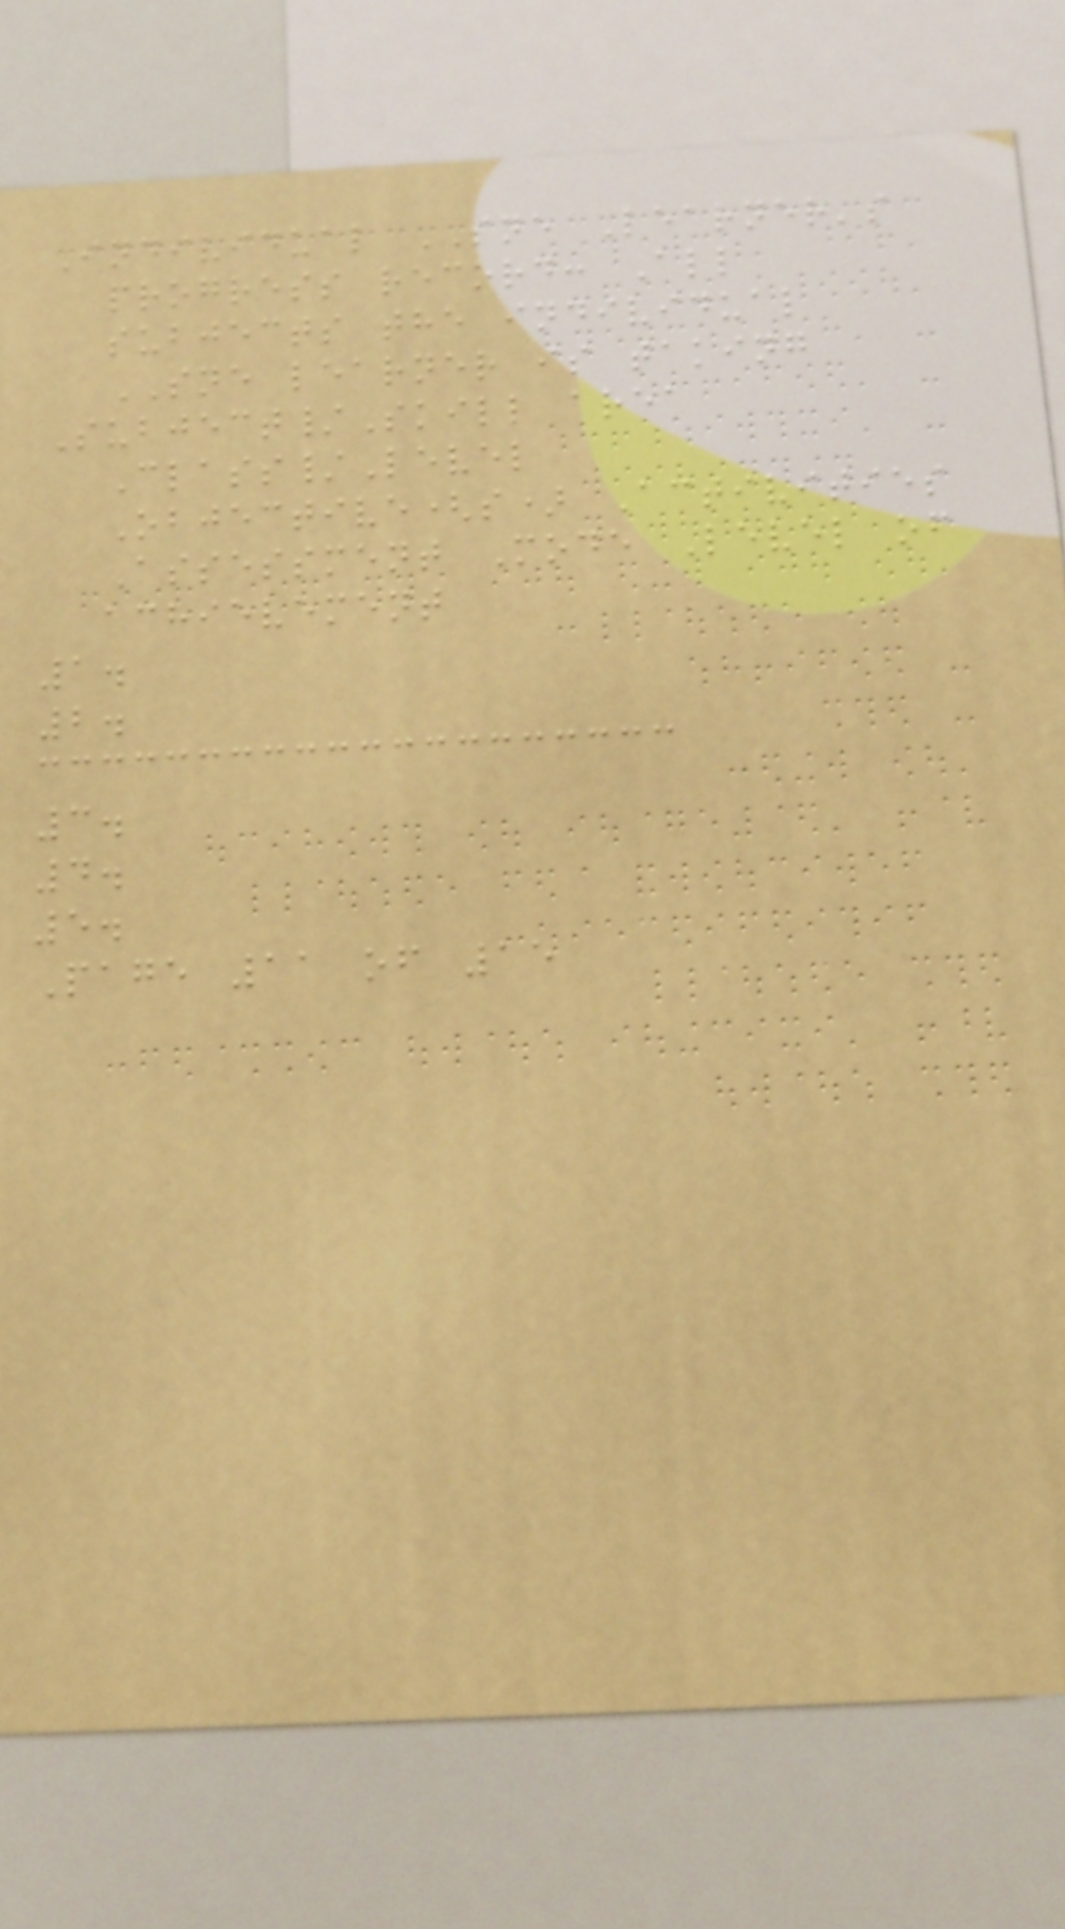Individual SNE Learner's
progress record: All
subjects the individual
SNE learner is taking
Subject/Skill area
Class/Level
Objective(s) Activities
Assessment Mode Level of
achievement
1.
2.
3.
4.
5.
Page 11 of 15
